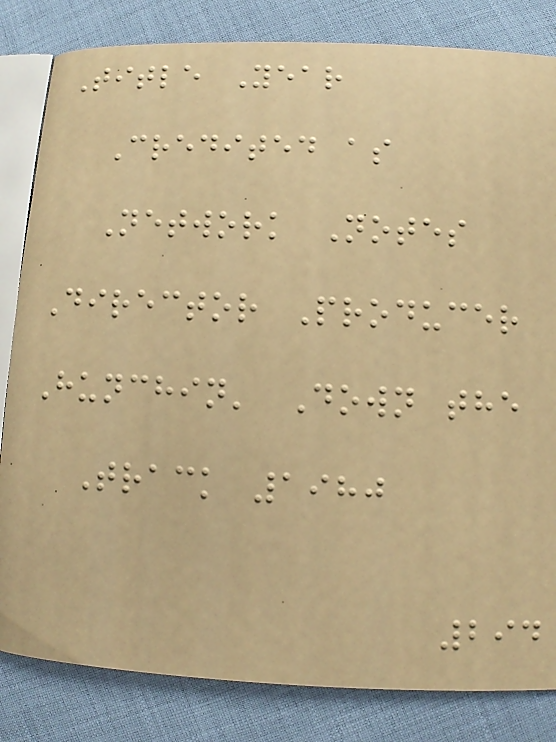Title Year
Credited as
Network Notes
Director Producer
Hunchin' Down the
Track 1980
294
